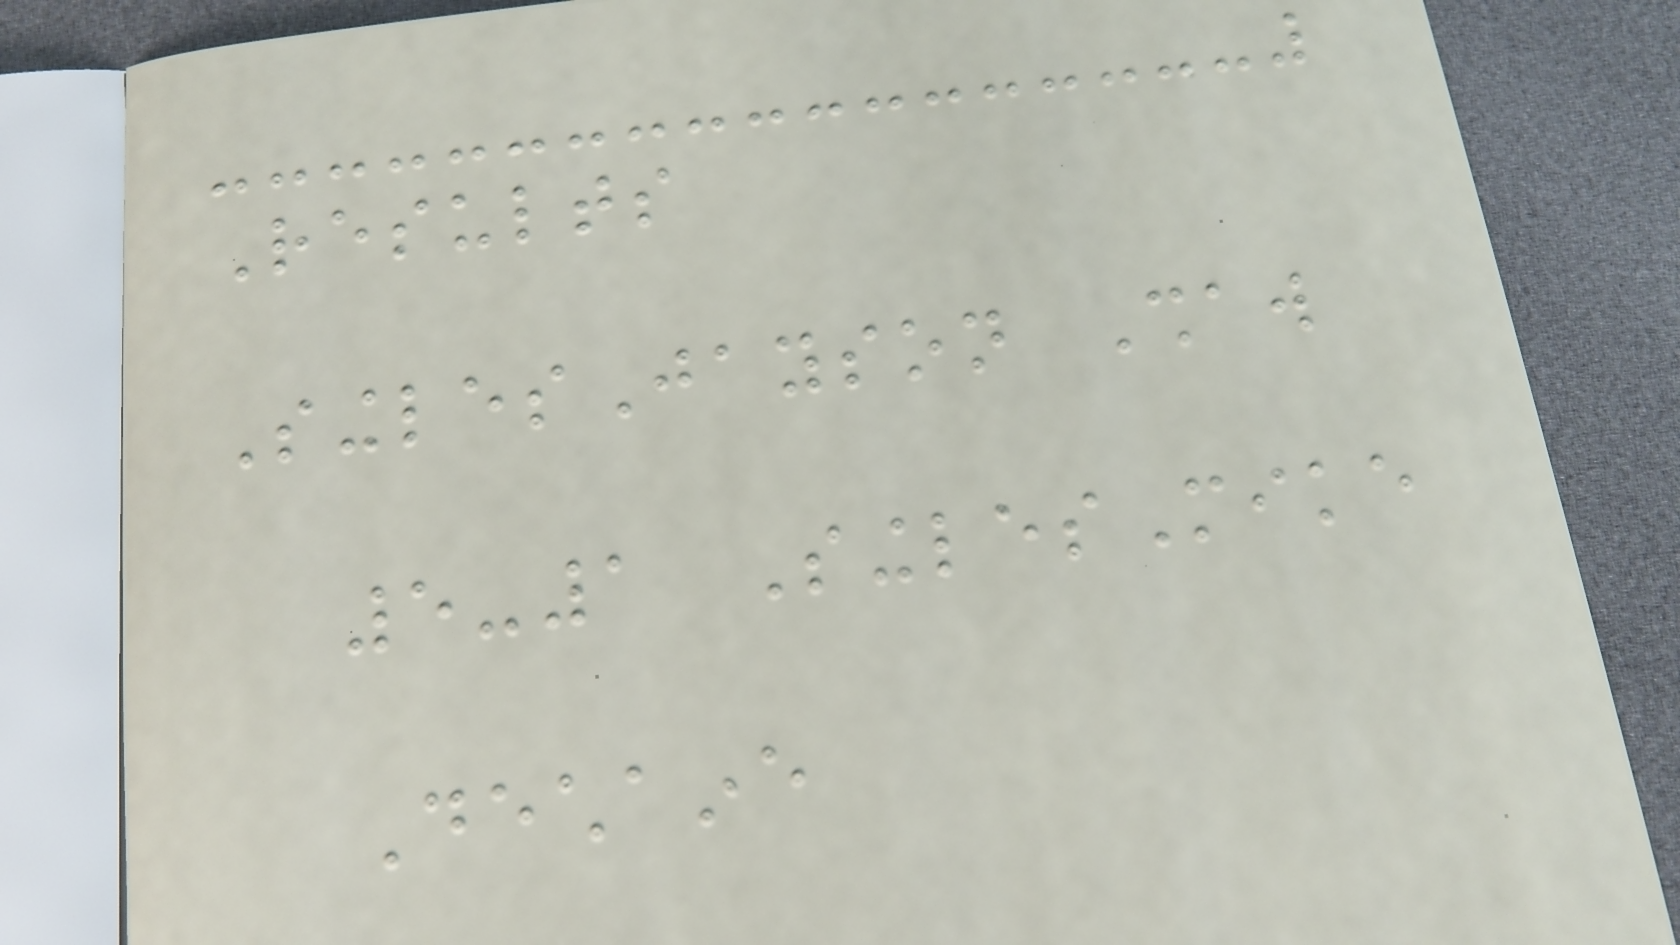Results
SinglesJayson Shaw
5-1 SinglesMike
Dechaine
